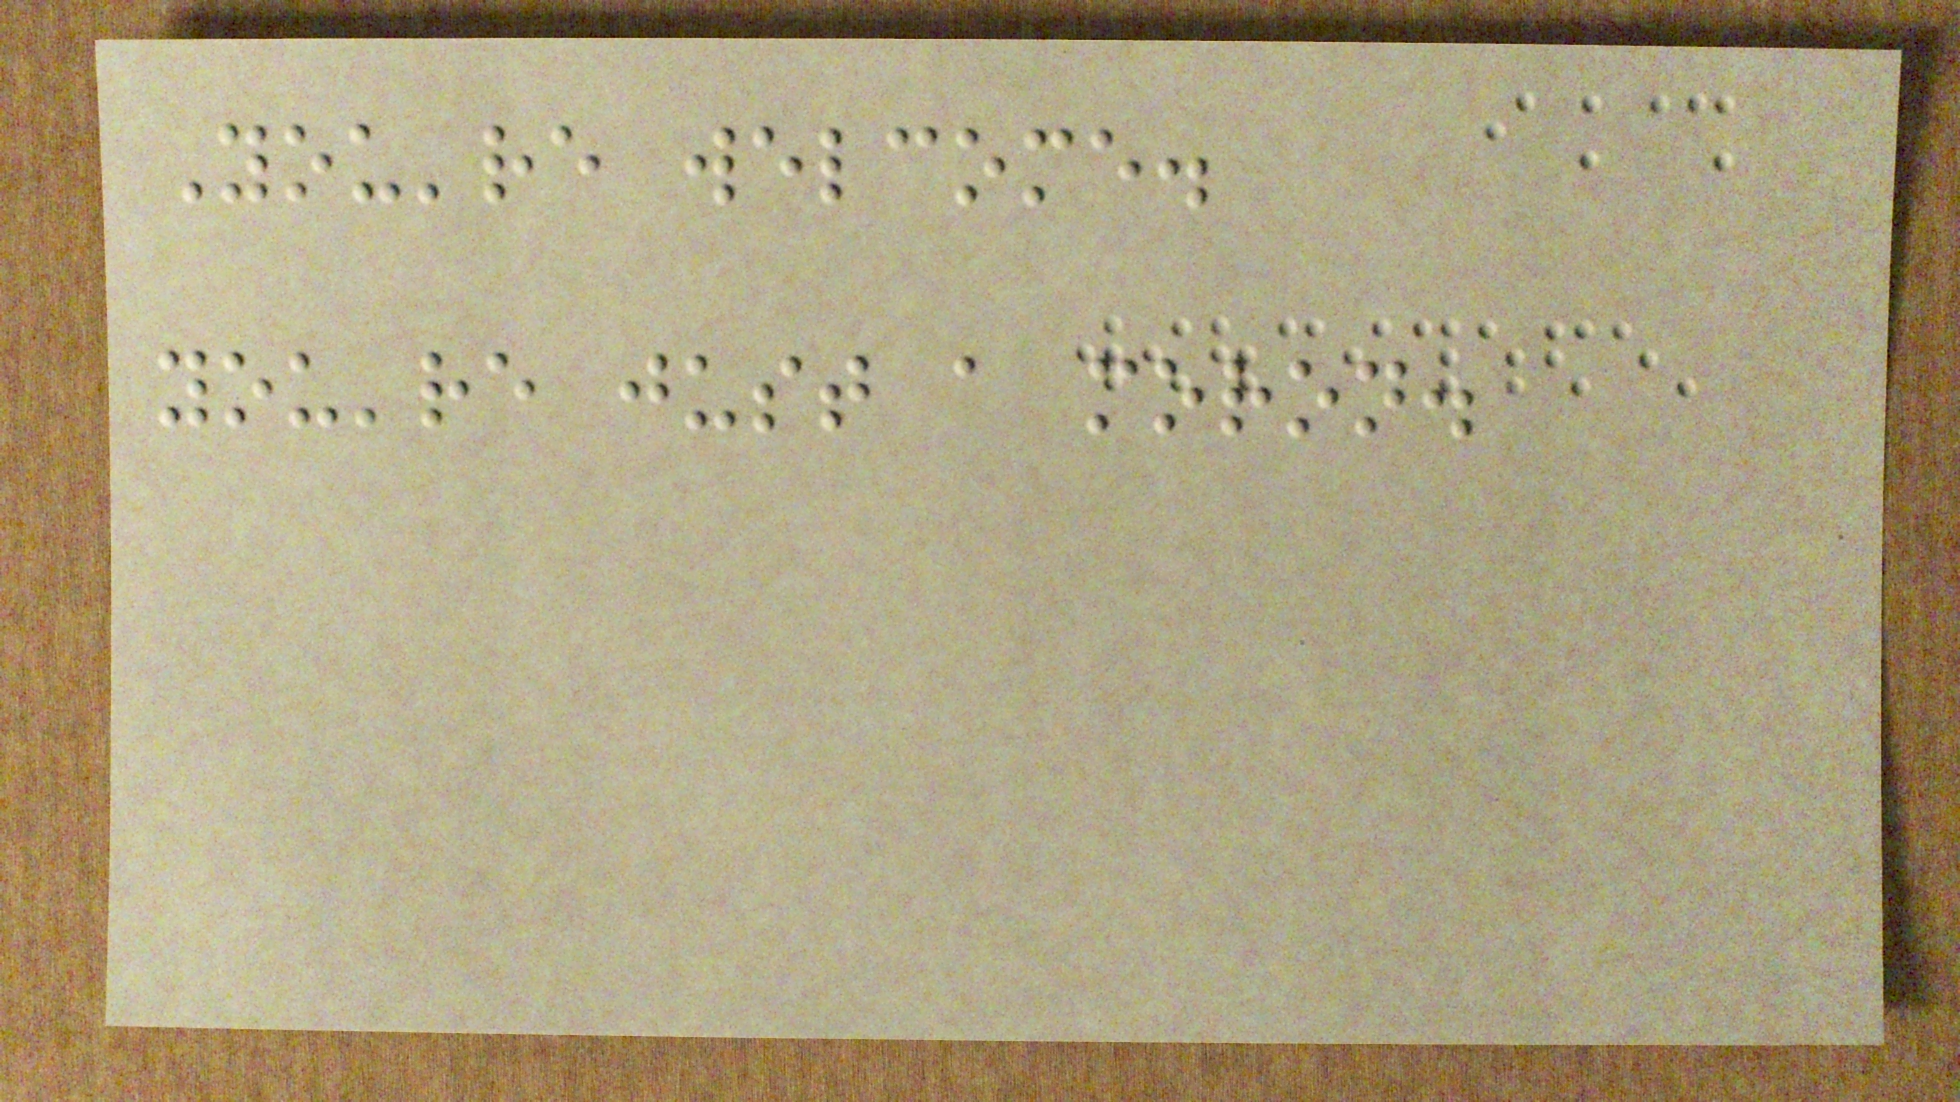You're welcome.
you're just a moron.
